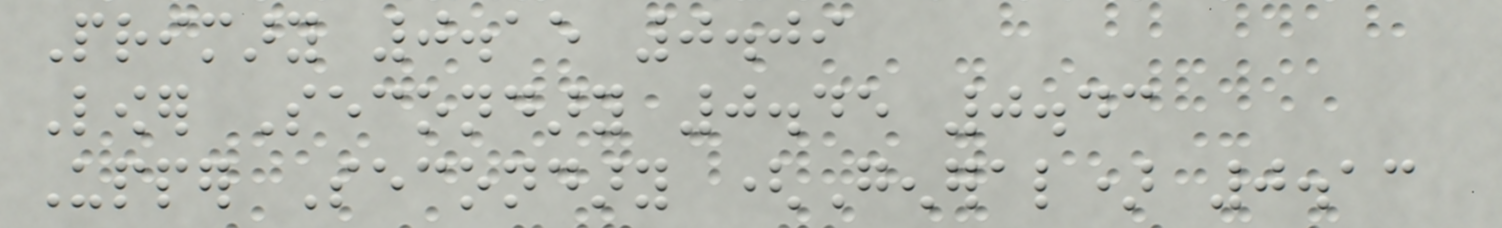Primary 0.15 0.09
Lower Secondary 0.45 0.43
Upper Secondary (General) 0.13
